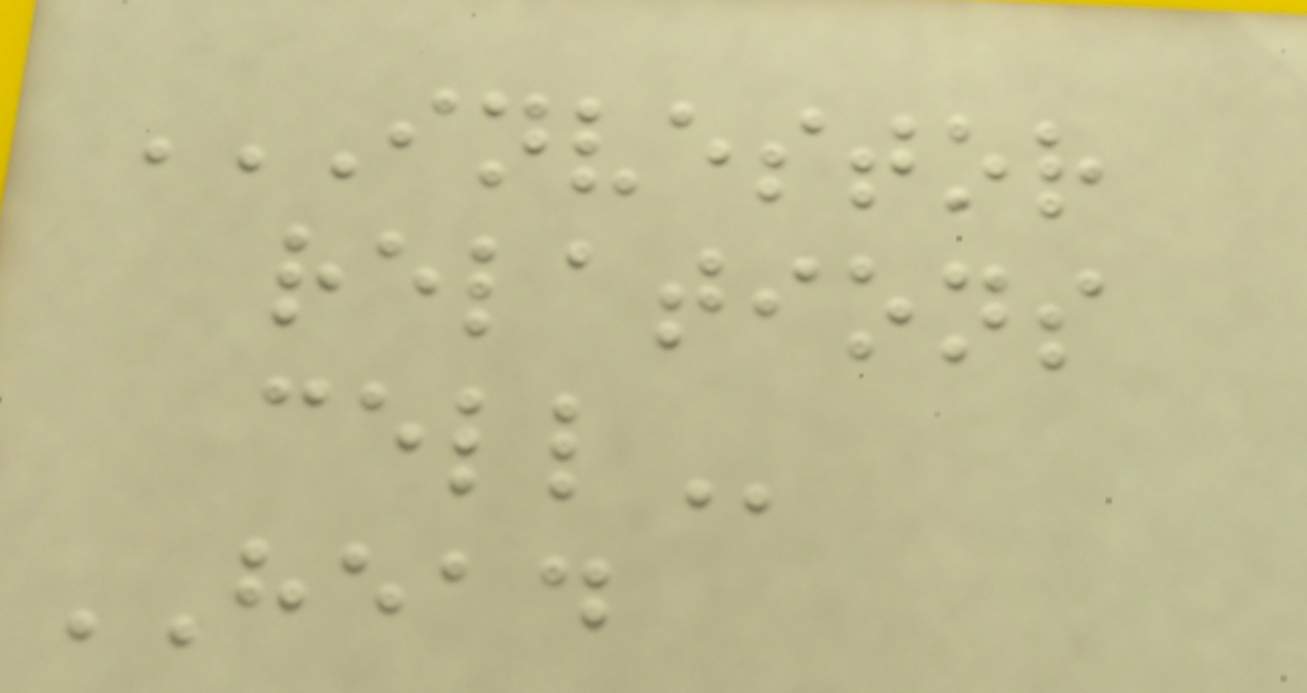INVESTOR
RELATIONS
CELL
HEAD
